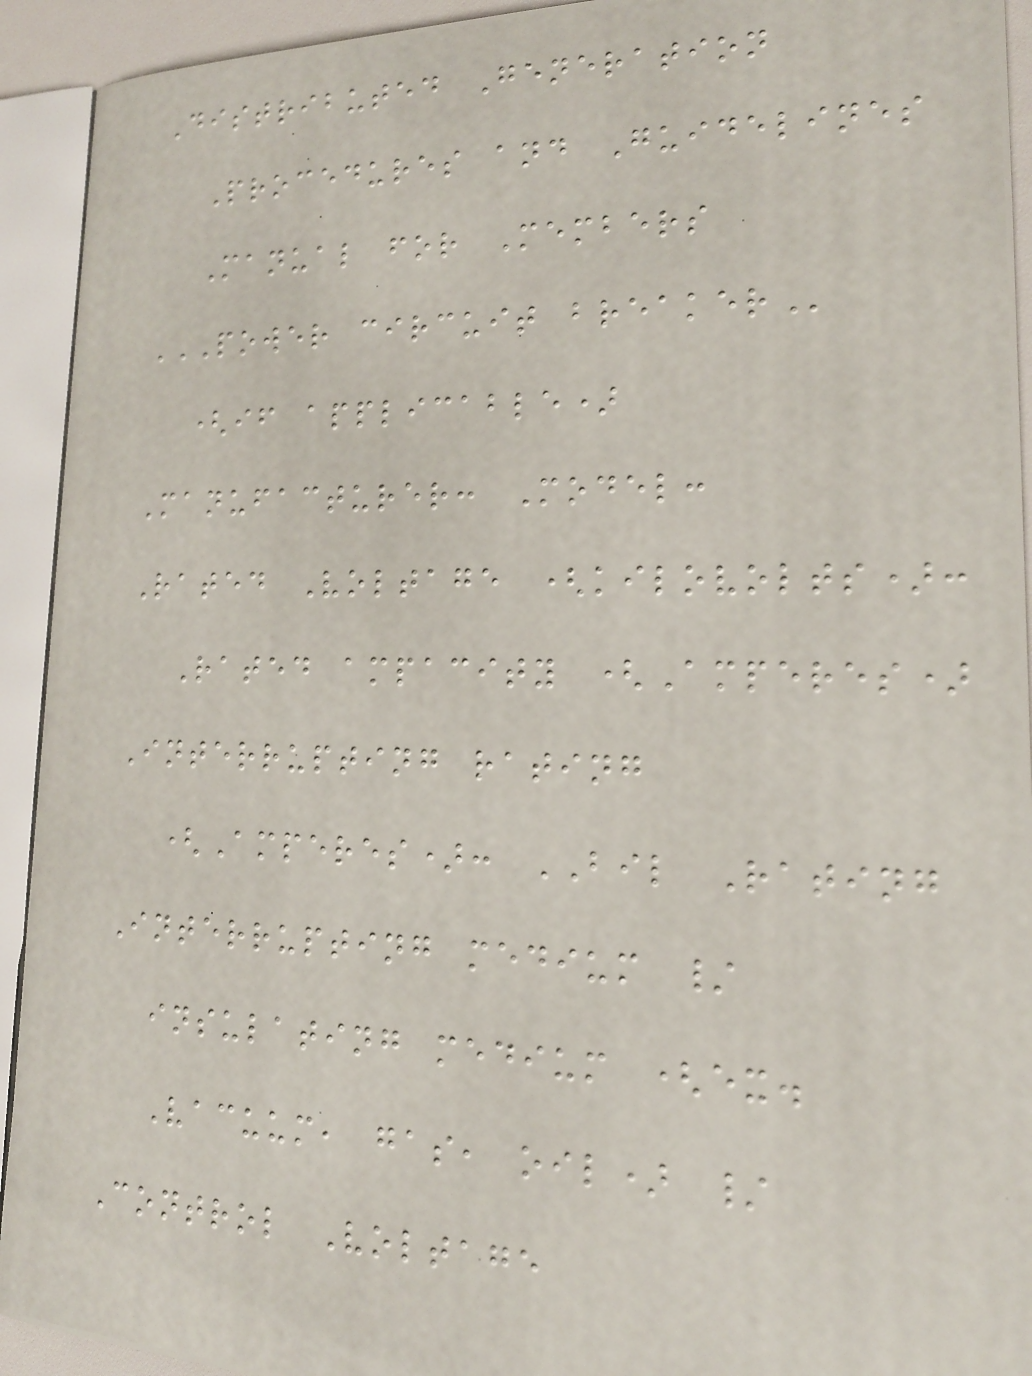Distributed Generation
Procedures and Guidelines
Manual for Members
POWER CIRCUIT BREAKER
(if applicable)
Manufacturer: Model:
Rated Voltage (kilovolts):
Rated ampacity (Amperes)
Interrupting rating
(Amperes): BIL Rating
Interrupting medium /
insulating medium (ex.
Vacuum, gas, oil) /
Control Voltage
